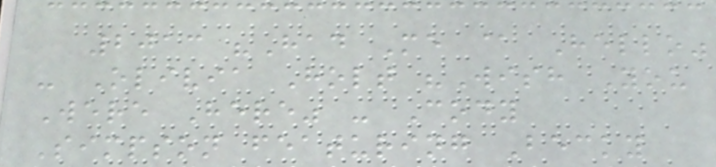2013 "Had Me @ Hello"
- Olivia Holt "Wish You
Were Here" - Cody
Simpson featuring Becky
